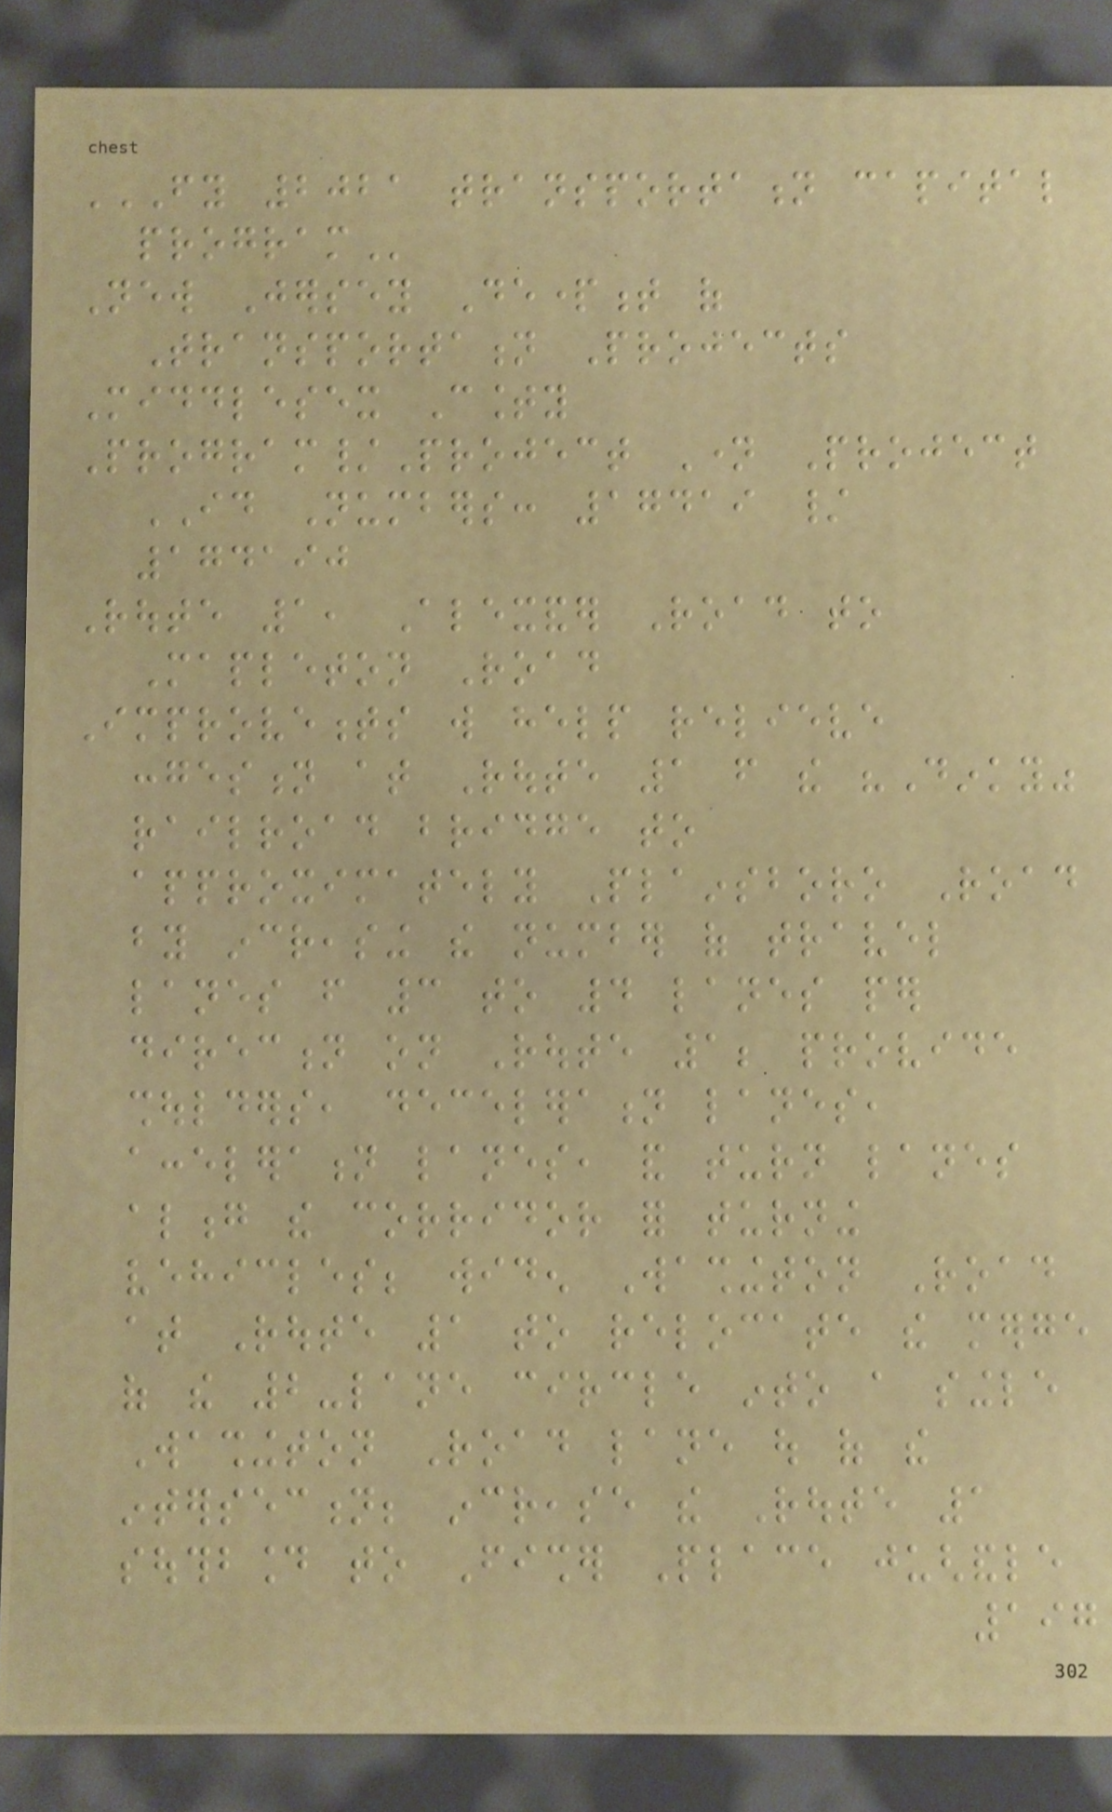FY 2021 TRANSPORTATION CAPITAL
PROGRAM
New Jersey Department of
Transportation Projects
Middlesex County
Program/Project Name Project
ID Numbers: 17419 /
174190
Route 1, Alexander Road to
Mapleton Road
Improvements will help relieve
congestion at Route 1 from the "Dinky"
railroad bridge to
approximately Plainsboro Road
by increasing the number of travel
lanes from 3 to 4 lanes per
direction on Route 1; provide
shoulders, deceleration lanes,
acceleration lanes, and turn lanes
along the corridor for turning
vehicles; widen Washington Road
at Route 1 to relocate the merge
of the 2-lane circle into a single
Washington Road lane out of the
intersection; increase the Route 1
southbound to Fisher Place jughandle
197
